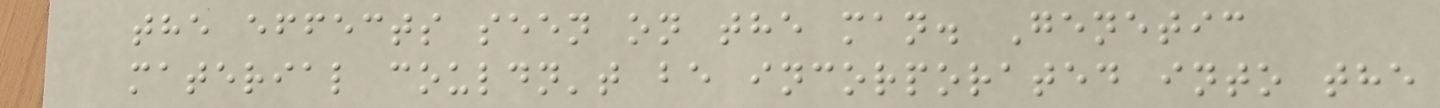the effects seen on the man. Genetic
material couldn't be incorporated into the
